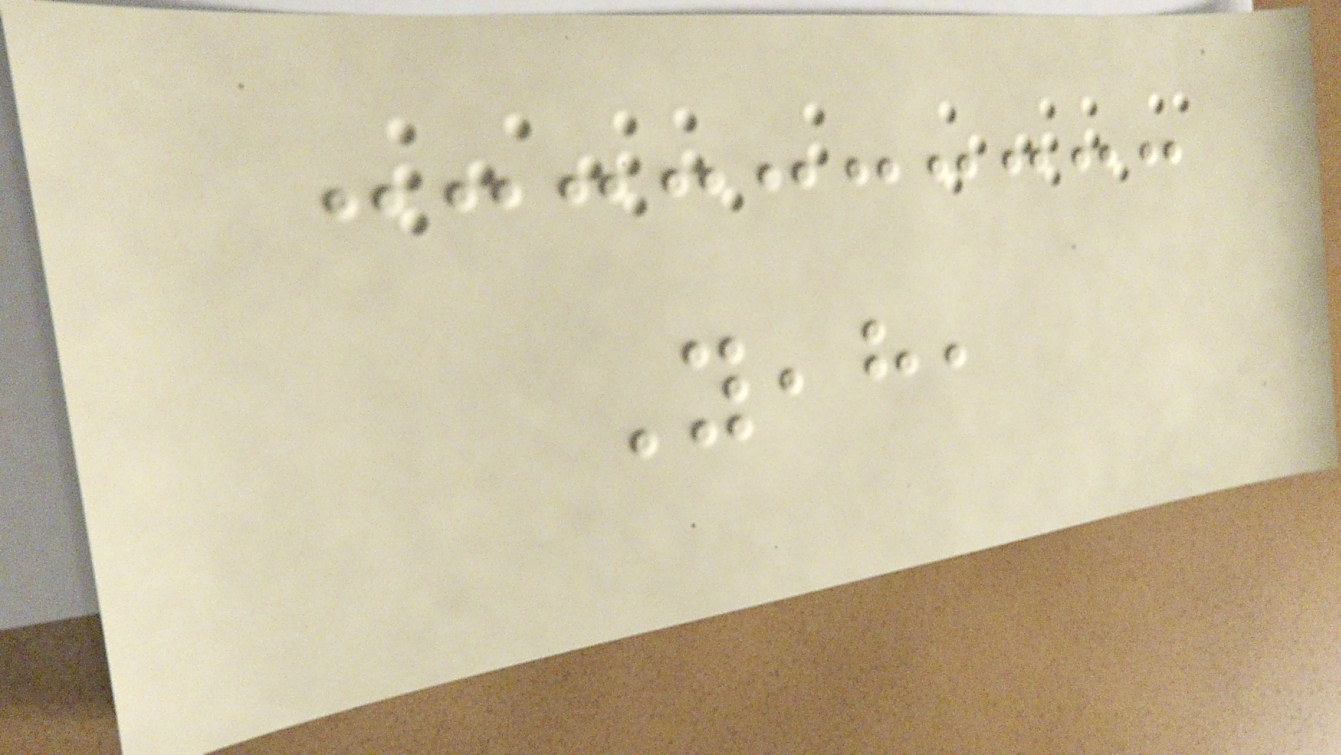Yeah,
